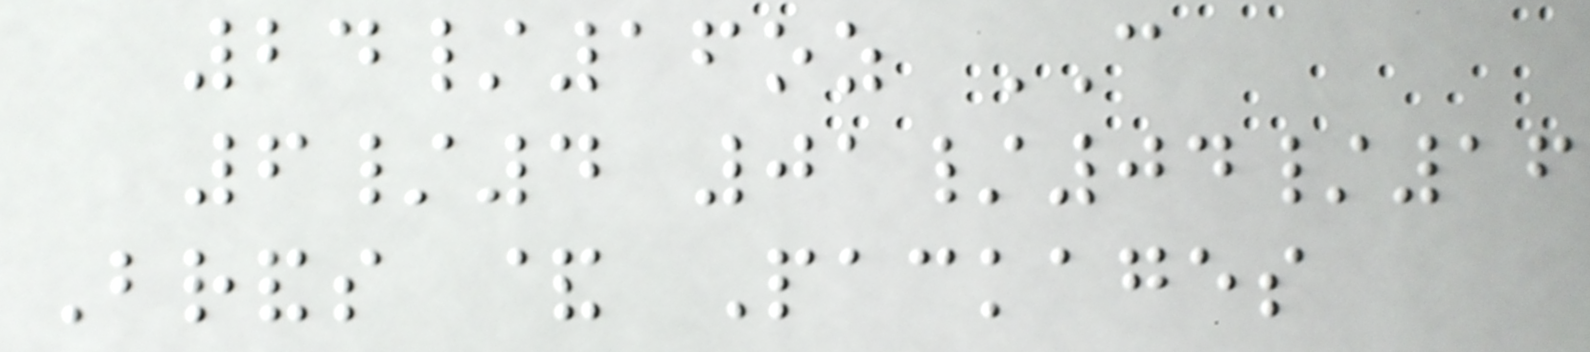24/16oz CAN
6/4 01/04/16
Brands & Packages
